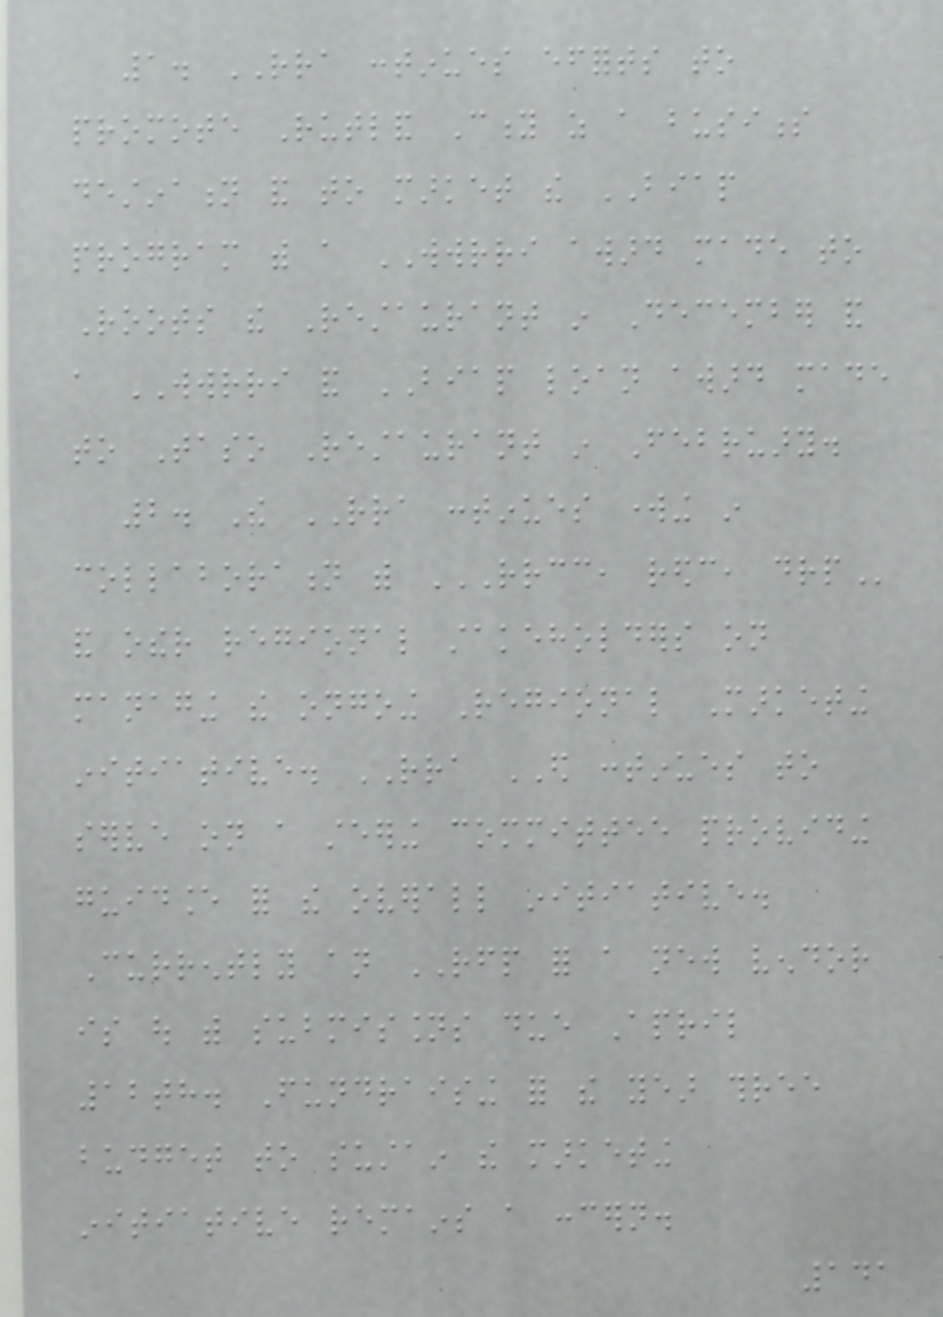1. RRA continues efforts to
promote Rutland City as a business
destination and to market the BIAP
program with a WWRRI award made to
Roots the Restaurant in December and
a WWRRI and BIAP loan award made
to Taso Restaurant in February.
2. The RRA continues working in
collaboration with RRCC, REDC, DRP
and other regional stakeholders on
managing the ongoing Regional Marketing
initiative. RRA ED continues to
serve on a steering committee providing
guidance for the overall initiative.
Currently an RFP for a new vendor
is out with submissions due April
12th. Fundraising for the year three
budget to sustain the marketing
initiative remains a concern.
141
